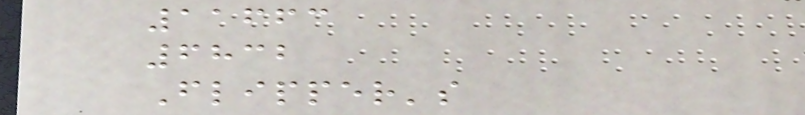11663
6832
Flipper's
